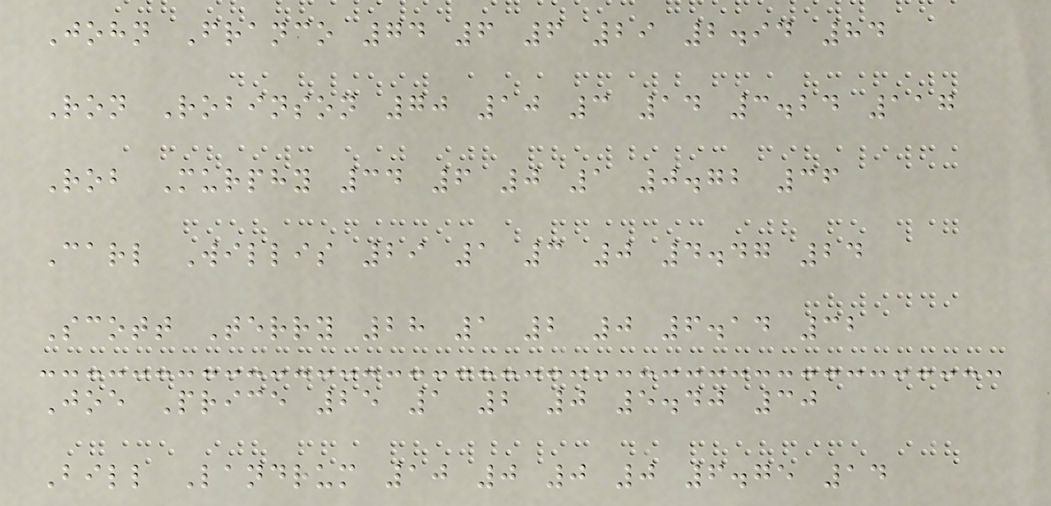John Franco 74 6 6 29 2.94 84
Ron Robinson 70 10 3 14 3.24 117
Rob Murphy 34 6 0 1 0.72 36
Carl Willis 29 1 3 0 4.47 24
Scott Terry 28 1 2 0 6.14 32
Joe Price 25 1 2 0 5.40 30
Bill Landrum 10 0 0 0 6.75 14
